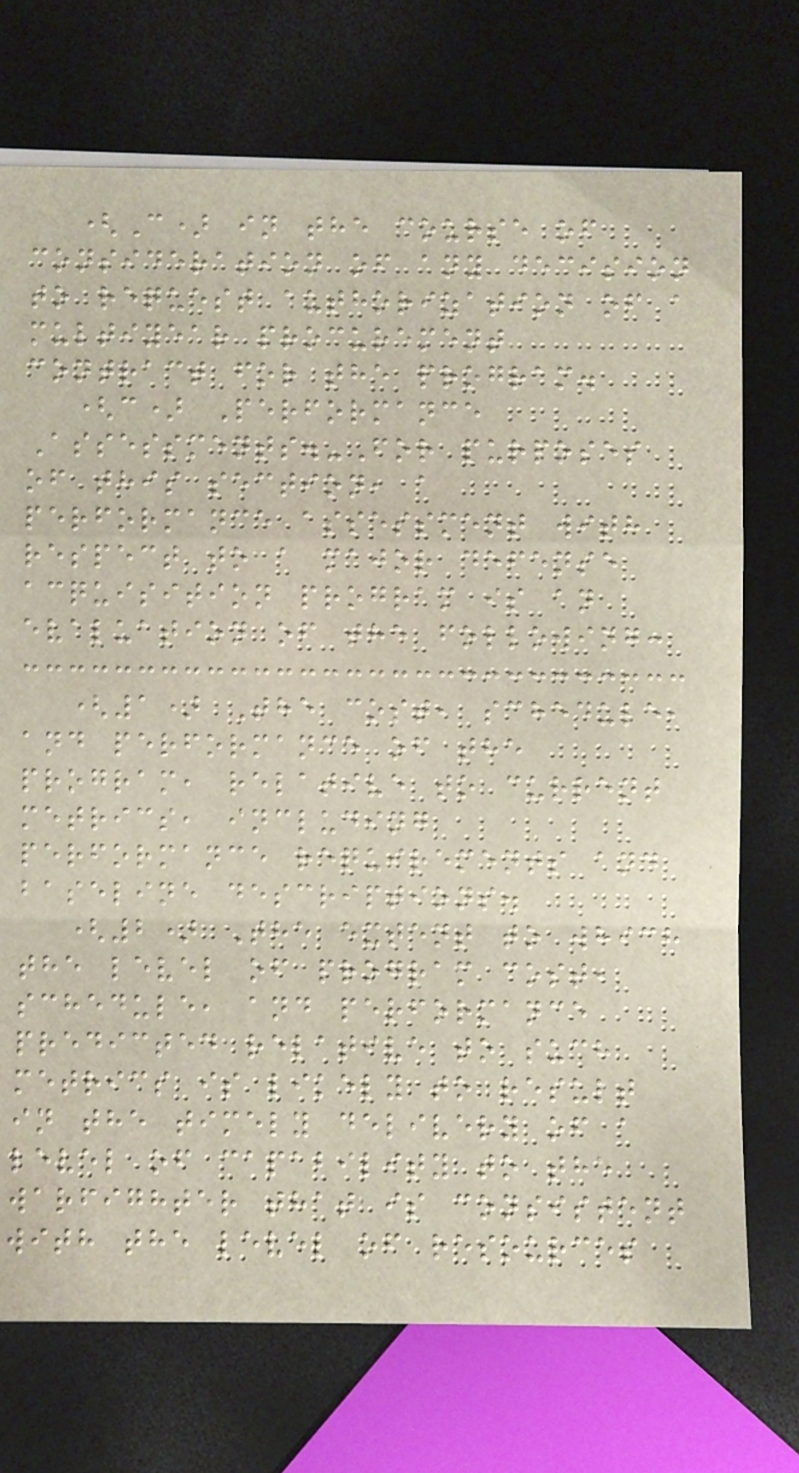(C) in the course of
consideration of any decision
to request authorization of a
multiyear procurement
contract for the program.
(c) Performance
Assessments.-For purposes
of this section, a
performance assessment with
respect to a major defense
acquisition program is an
evaluation of the following:
(1) The cost, schedule,
and performance of the
program, relative to current
metrics, including
performance requirements and
baseline descriptions.
(2) The extent to which
the level of program cost,
schedule, and performance
predicted relative to such
metrics is likely to result
in the timely delivery of a
level of capability to the
warfighter that is consistent
with the level of resources
